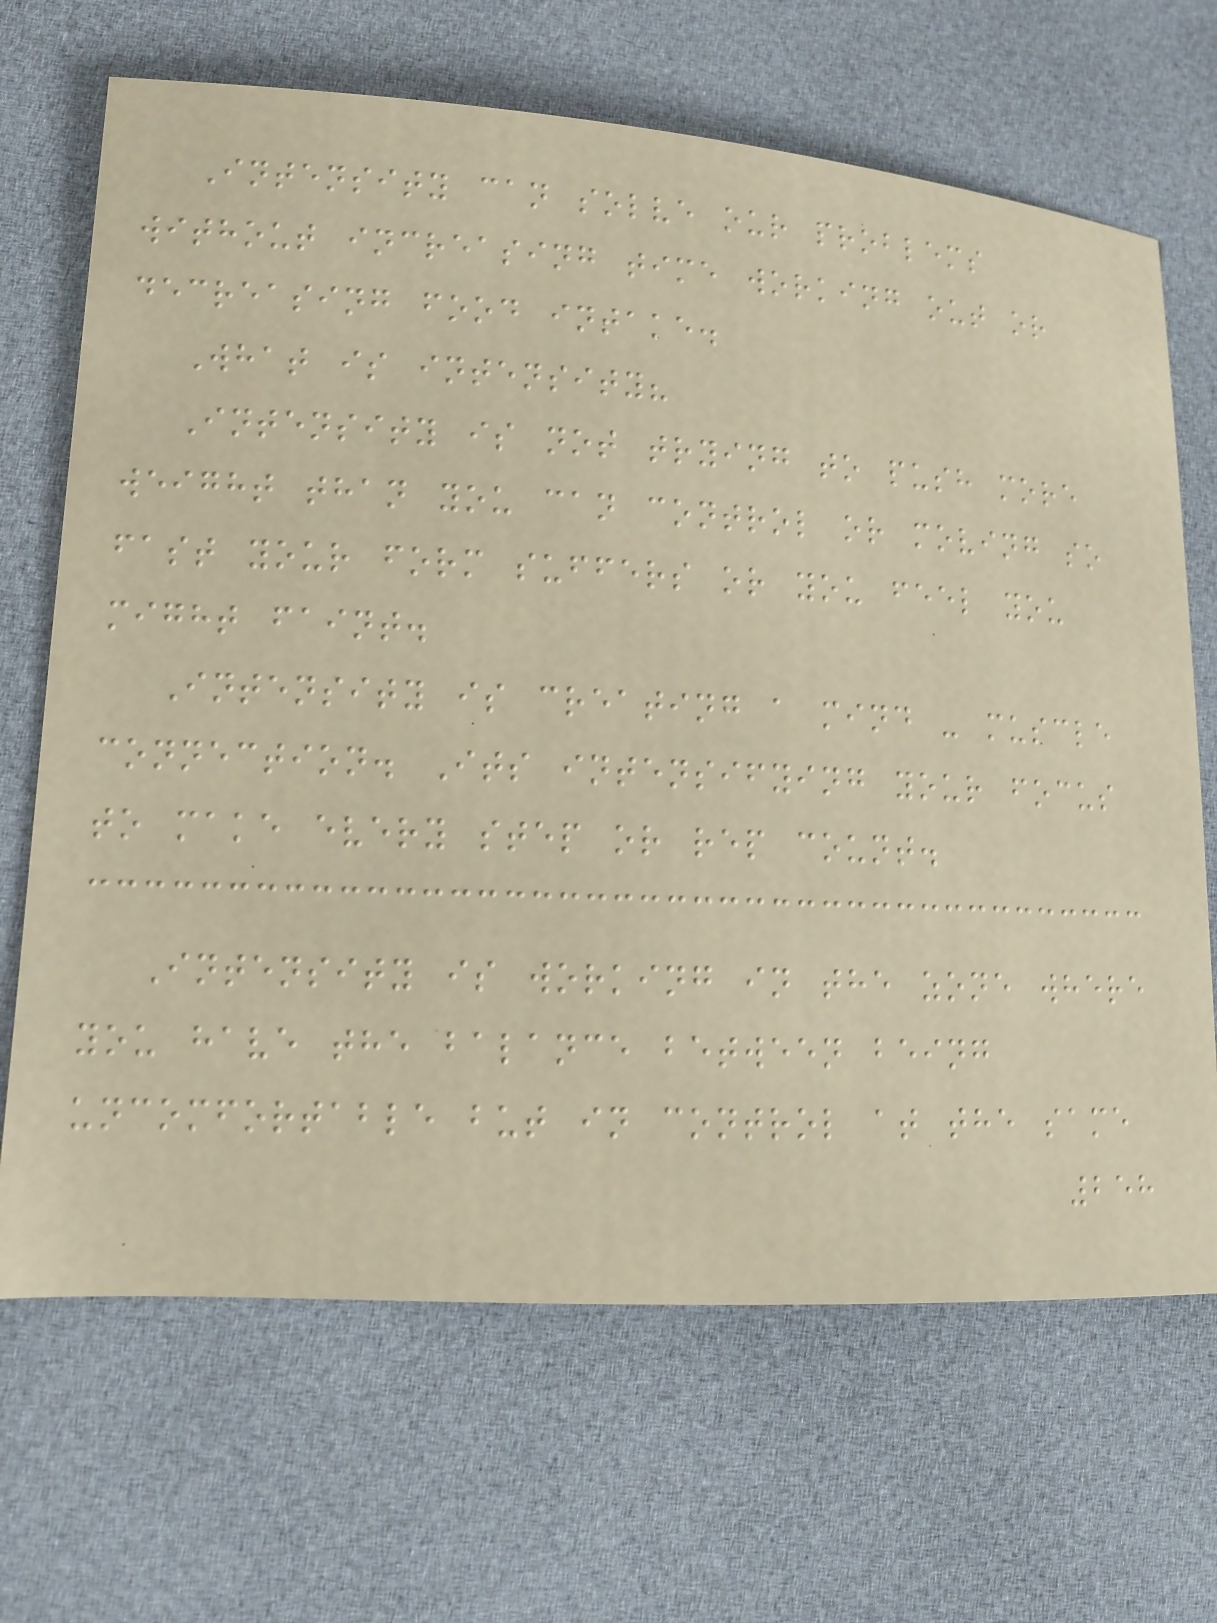Intensity can solve our problems
without increasing time working out or
decreasing food intake.
What is intensity?
Intensity is not trying to push more
weight than you can control or moving so
fast your form suffers or you feel you
might faint.
Intensity is creating a mind - muscle
connection. Its intensifying your focus
to make every step or rep count.
Intensity is working in the zone where
you have the balance between being
uncomfortable but in control at the same
258
